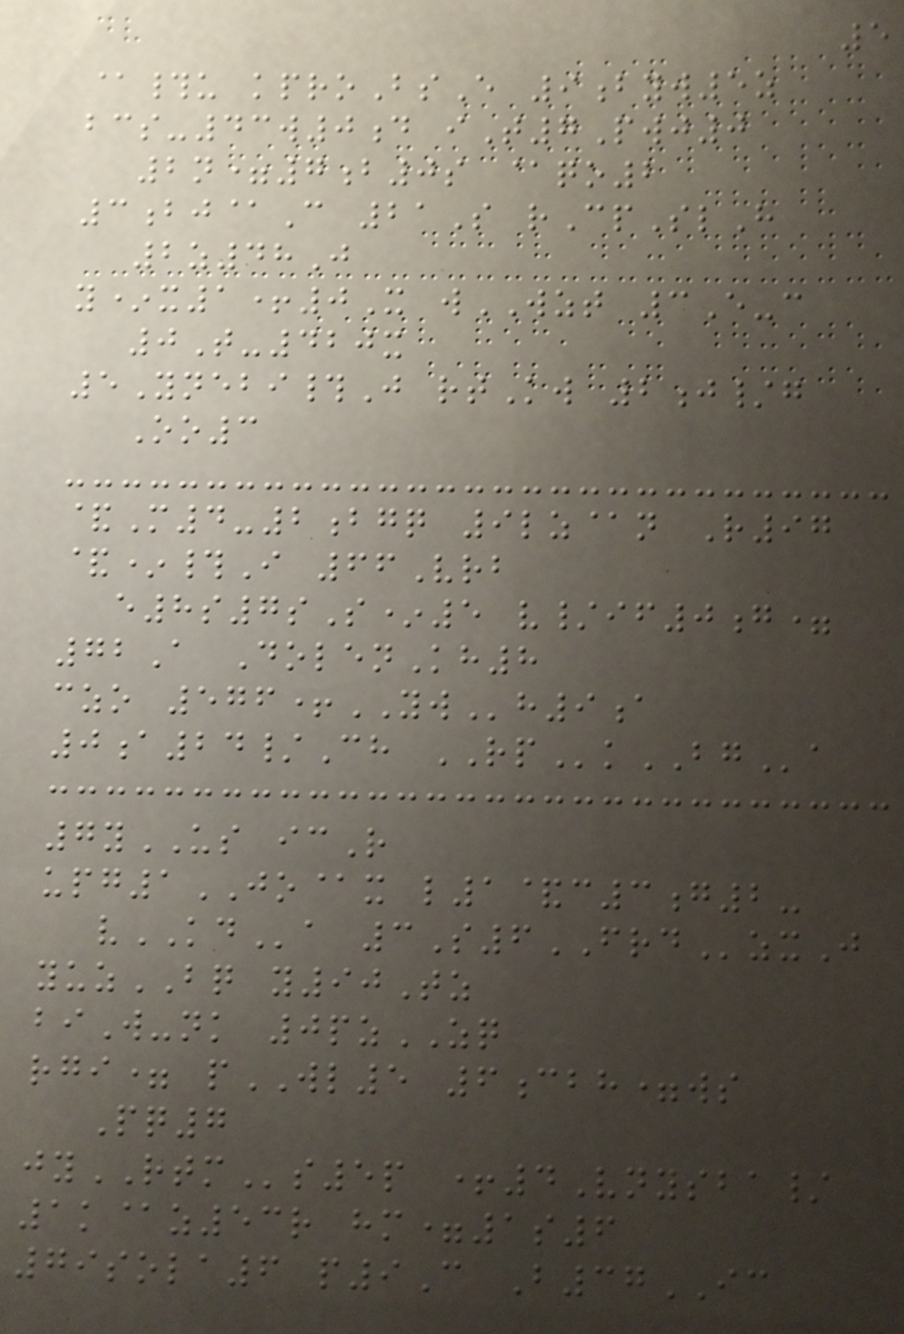5
@#u kproBsE 9byw5z
bcs-43w0d iT7Pwj0
2n=7b0s @qo2
3bj@C 21S rCpSlH
2z48J
y*x1+0X wWZT 3E-c
0T-420x
5Ynebi#J rtKw 2j/g
Oo3
&M4-2bgq 9lz@n R97
&*#I 66Vrb
e8s7sS*5 v/if0g=
72A DolenKh8
czo 576+YWh9a
0a24/Ch RPkBGa
7yUS icR
upg1JO@x l1&c3g2-
vKDa 3S6FRDzxJ
yuzBQ y90Tz
biW-nk 0pzZQ
rgi= pWL5 6cbh=ws
Pq7
jyRTMs5p +4Vnysba/
1k@z53r hm=1s6
79sola6 p9C B37IC
